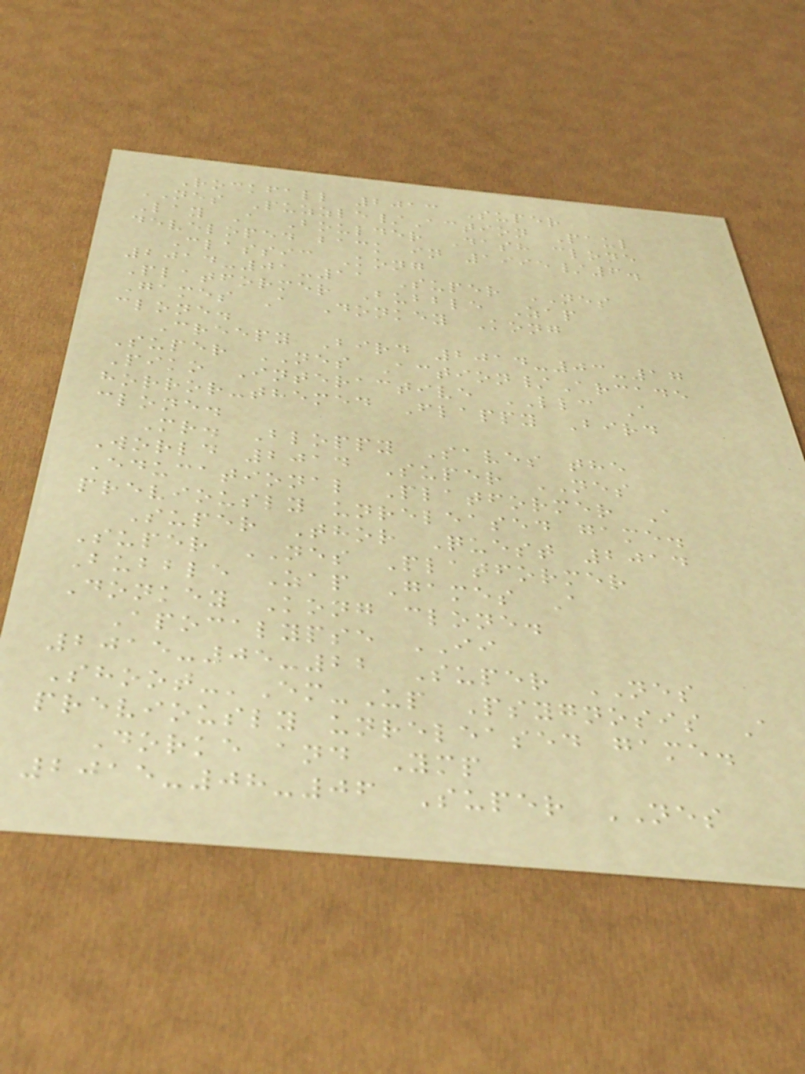Rockfall 2013 Super
NES Puzzle/Action Paul
Lay A Boulder Dash clone
developed back in 1995/6.
Classic Kong
2014-01-11 Super NES
Platformer Bubble Zap
Games A Donkey Kong
clone.
Creepy Bird 2014-03-17
Super NES Action/Arcade
Piko Interactive LLC A
horror-themed Flappy Bird
clone.
Mr. Bloppy Saves the
World 2014 Super NES
Educational Platformer A
previously unreleased game.
Super Thor Quest 2014
Super NES Platformer
Bubble Zap Games A
Donkey Kong clone.
Apocalypse II
2015-05-22 Super NES
Shoot-'Em-Up Psygnosis A
previously unreleased game.
Dorke and Ymp
2015-08-06 Super NES
